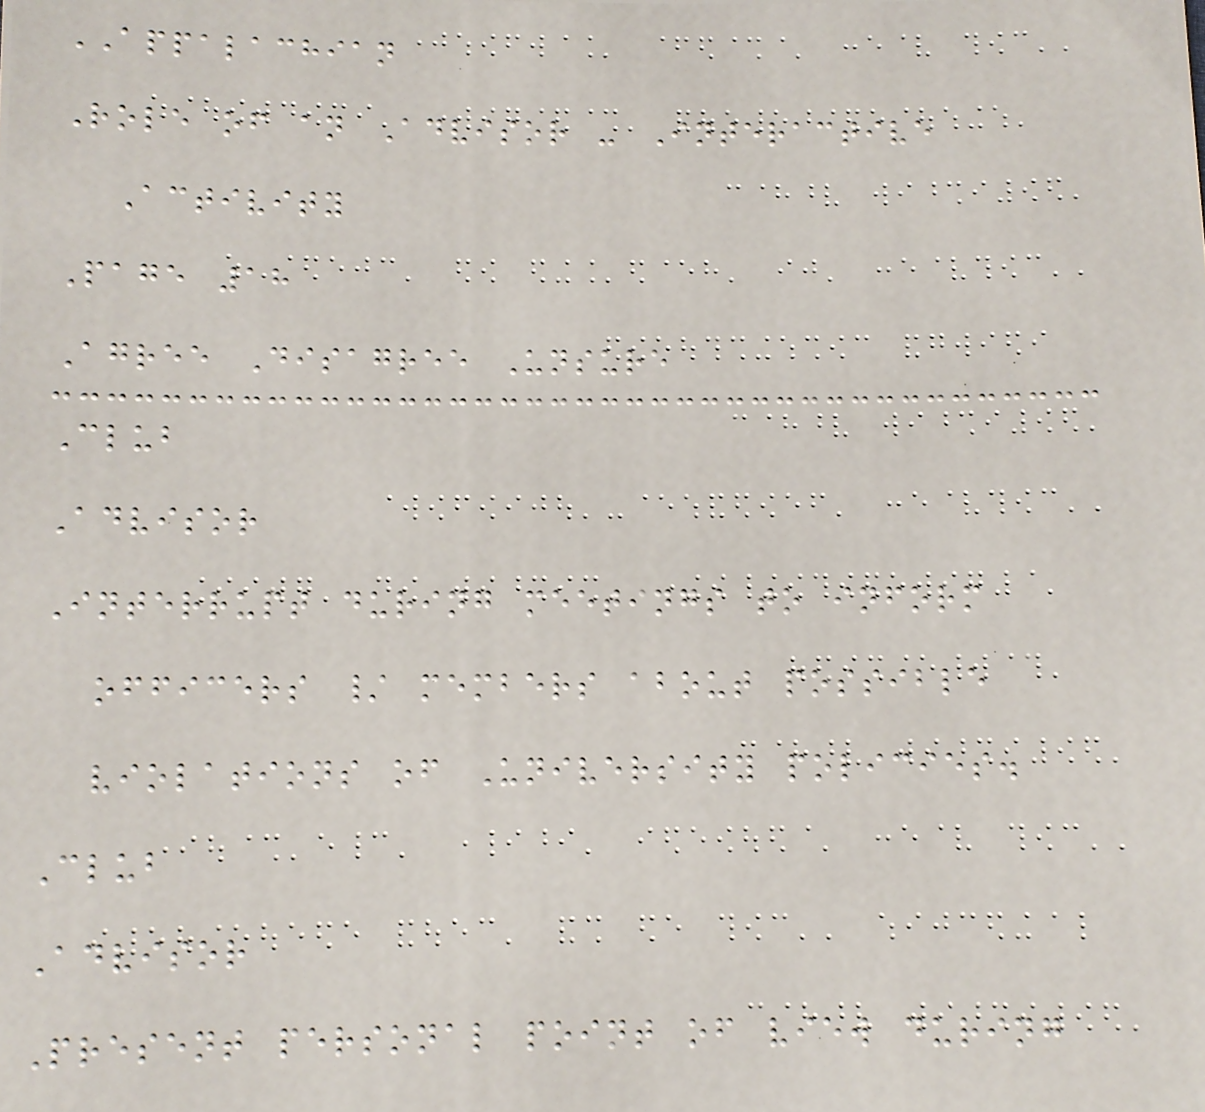APPALACHIAN
Role of an Advisor - Interactive
Activity
Page 18
Agree Disagree Unsure
Club
Advisor
Interrupt during meetings to inform
officers / members about possible
violations of University policies.
Club
Advisor
Present personal point of view during
